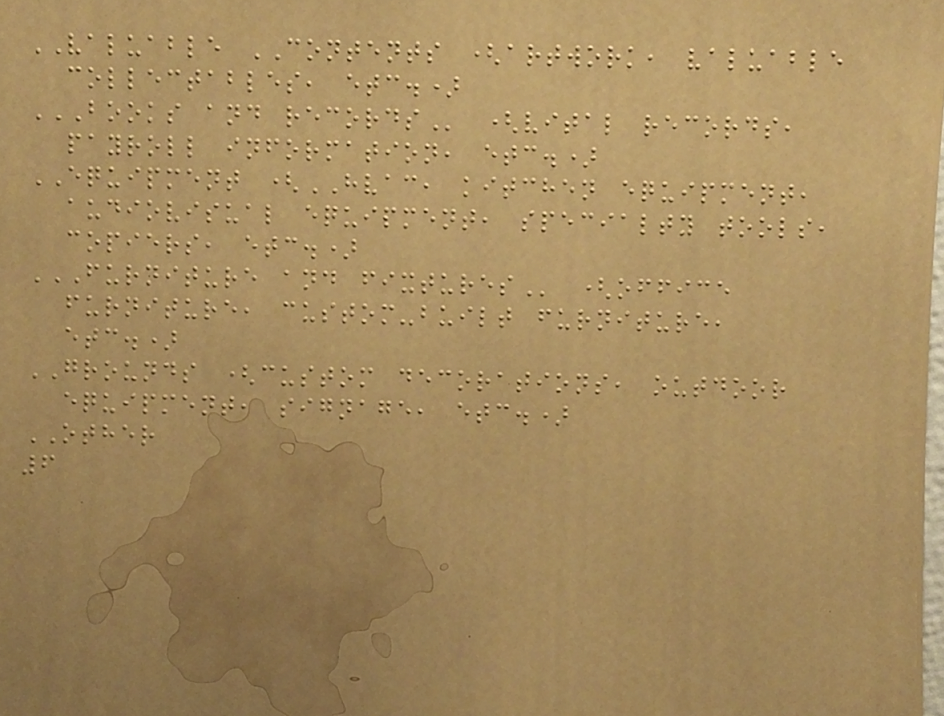VALUABLE CONTENTS (artwork, valuable
collectables, etc.)
BOOKS AND RECORDS (vital records,
payroll information, etc.)
EQUIPMENT (HVAC, kitchen equipment,
audiovisual equipment, specialty tools,
copiers, etc.)
FURNITURE AND FIXTURES (office
furniture, custom-built furniture,
etc.)
GROUNDS (custom decorations, outdoor
equipment, signage, etc.)
OTHER
6
